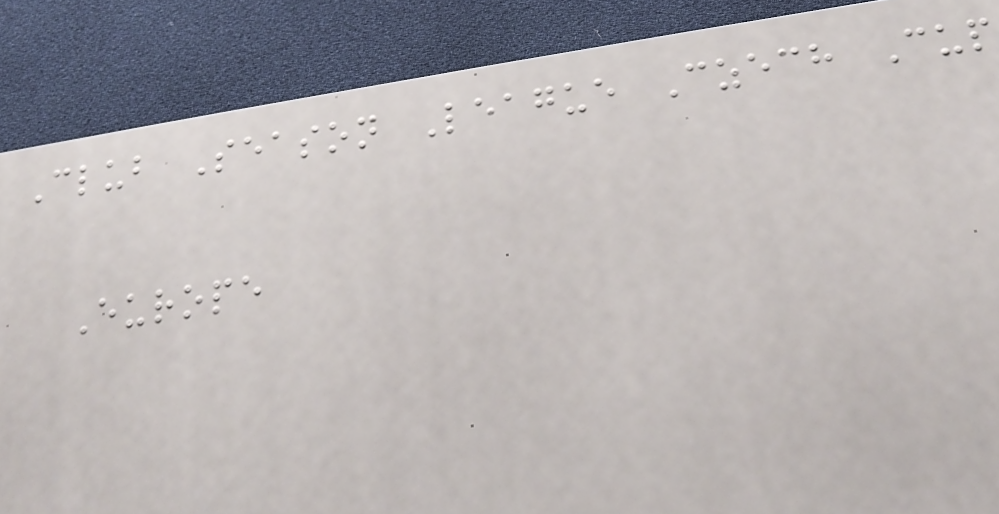Club Season League Czech Cup
Europe
